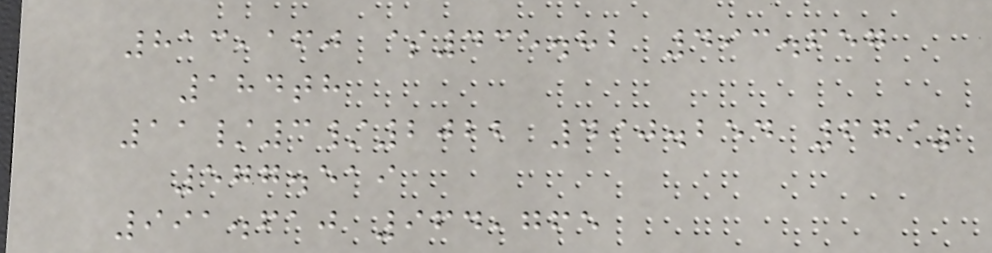813,160 $435.82 493.657
184th
11/3/2022 490.254 67%
577.519
991.610 964,765
